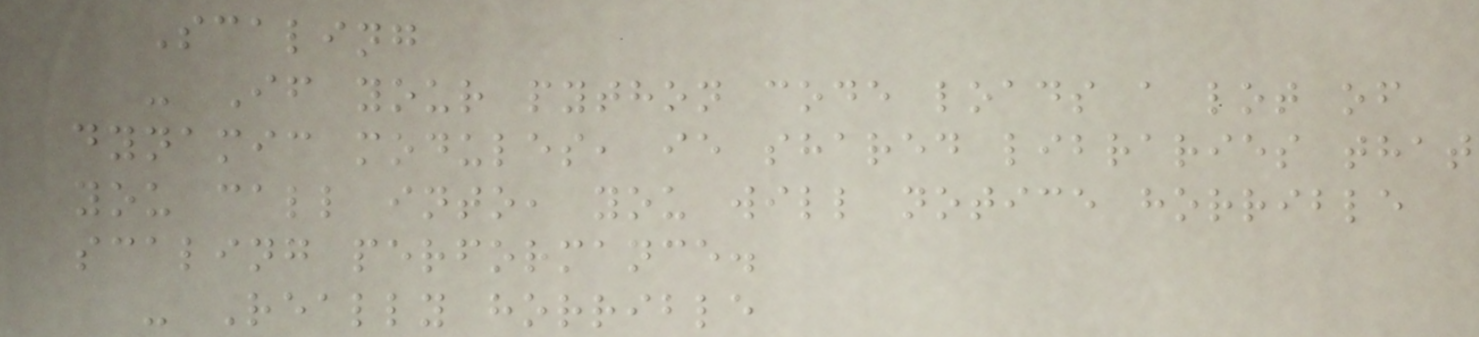Scaling
- If your python code loads a lot of
dynamic modules, ie shared libraries that
you call into, you will notice horrible
scaling performance.
- Really horrible
